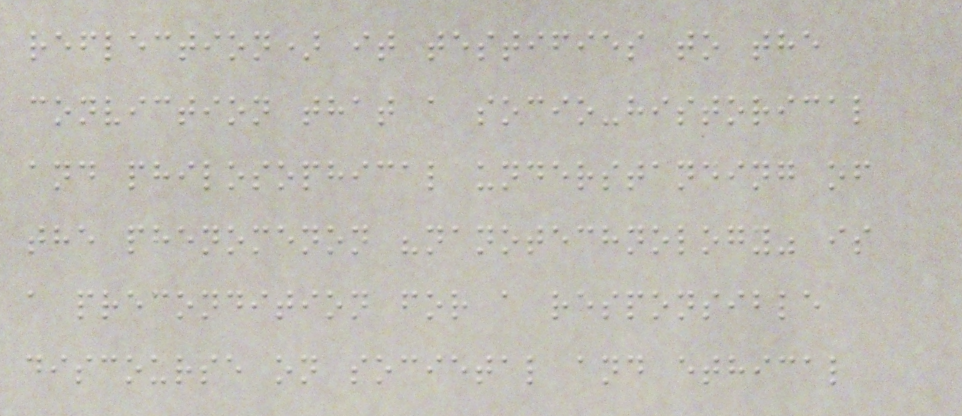reflection) it testifies to the
conviction that a socio-historical
and philosophical understanding of
the phenomenon "nanotechnology" is
a precondition for a responsible
discourse on societal and ethical
